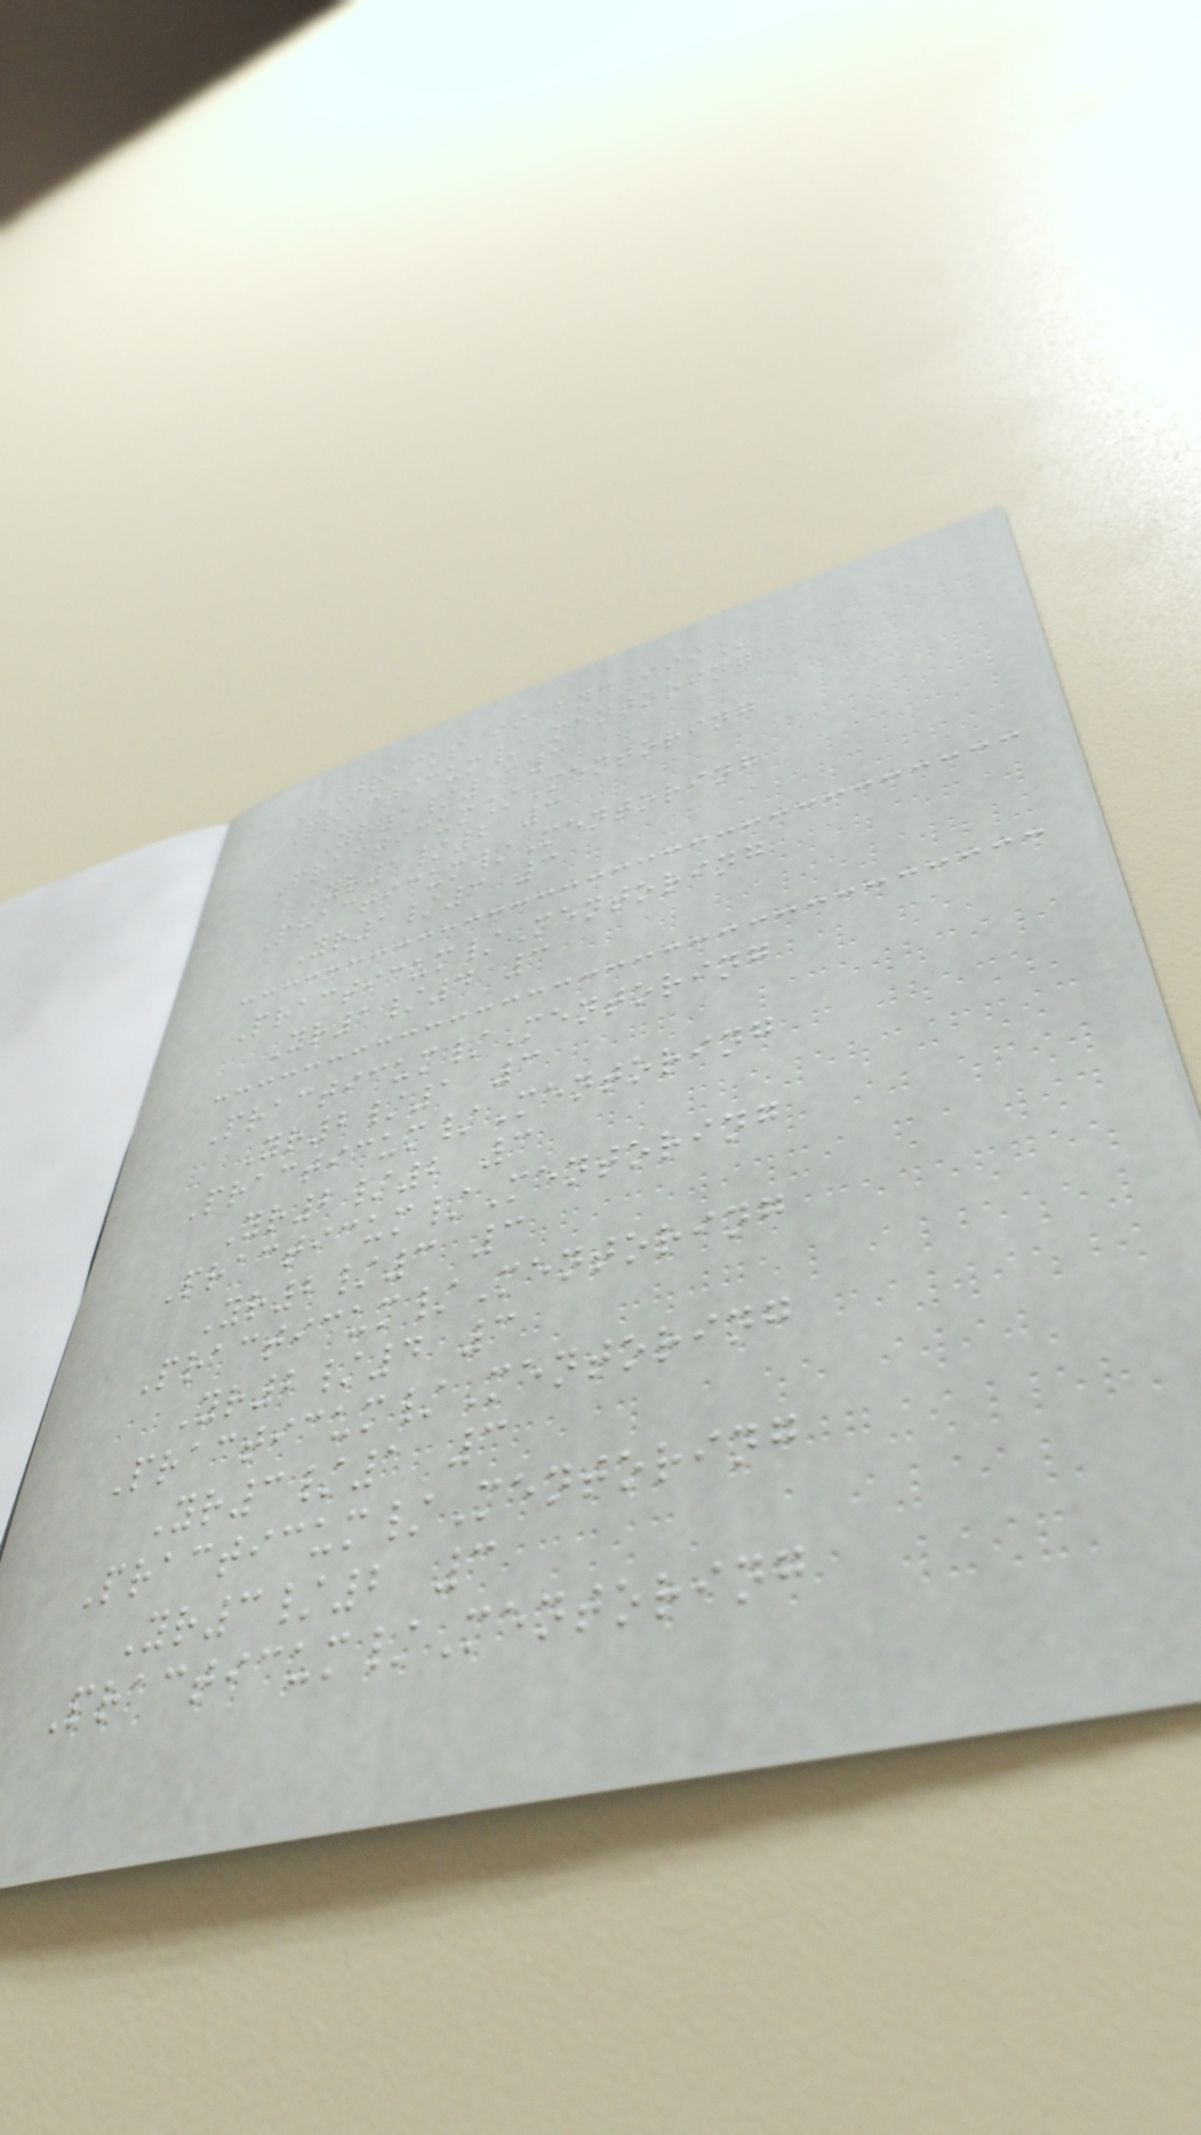TRACKS II AND III
Practicum/Mentoring
Yr1/1 3
Practicum/Mentoring
Yr1/2 3
Practicum/Mentoring
Yr1/3 3
Practicum/Mentoring
Yr1/4 3
Practicum/Mentoring
Yr2/1 3
Practicum/Mentoring
Yr2/2 3
Practicum/Mentoring
Yr2/3 3
Practicum/Mentoring
Yr2/4 3
Practicum/Mentoring
Yr3/1 3
Practicum/Mentoring
Yr3/2 3
Practicum/Mentoring
